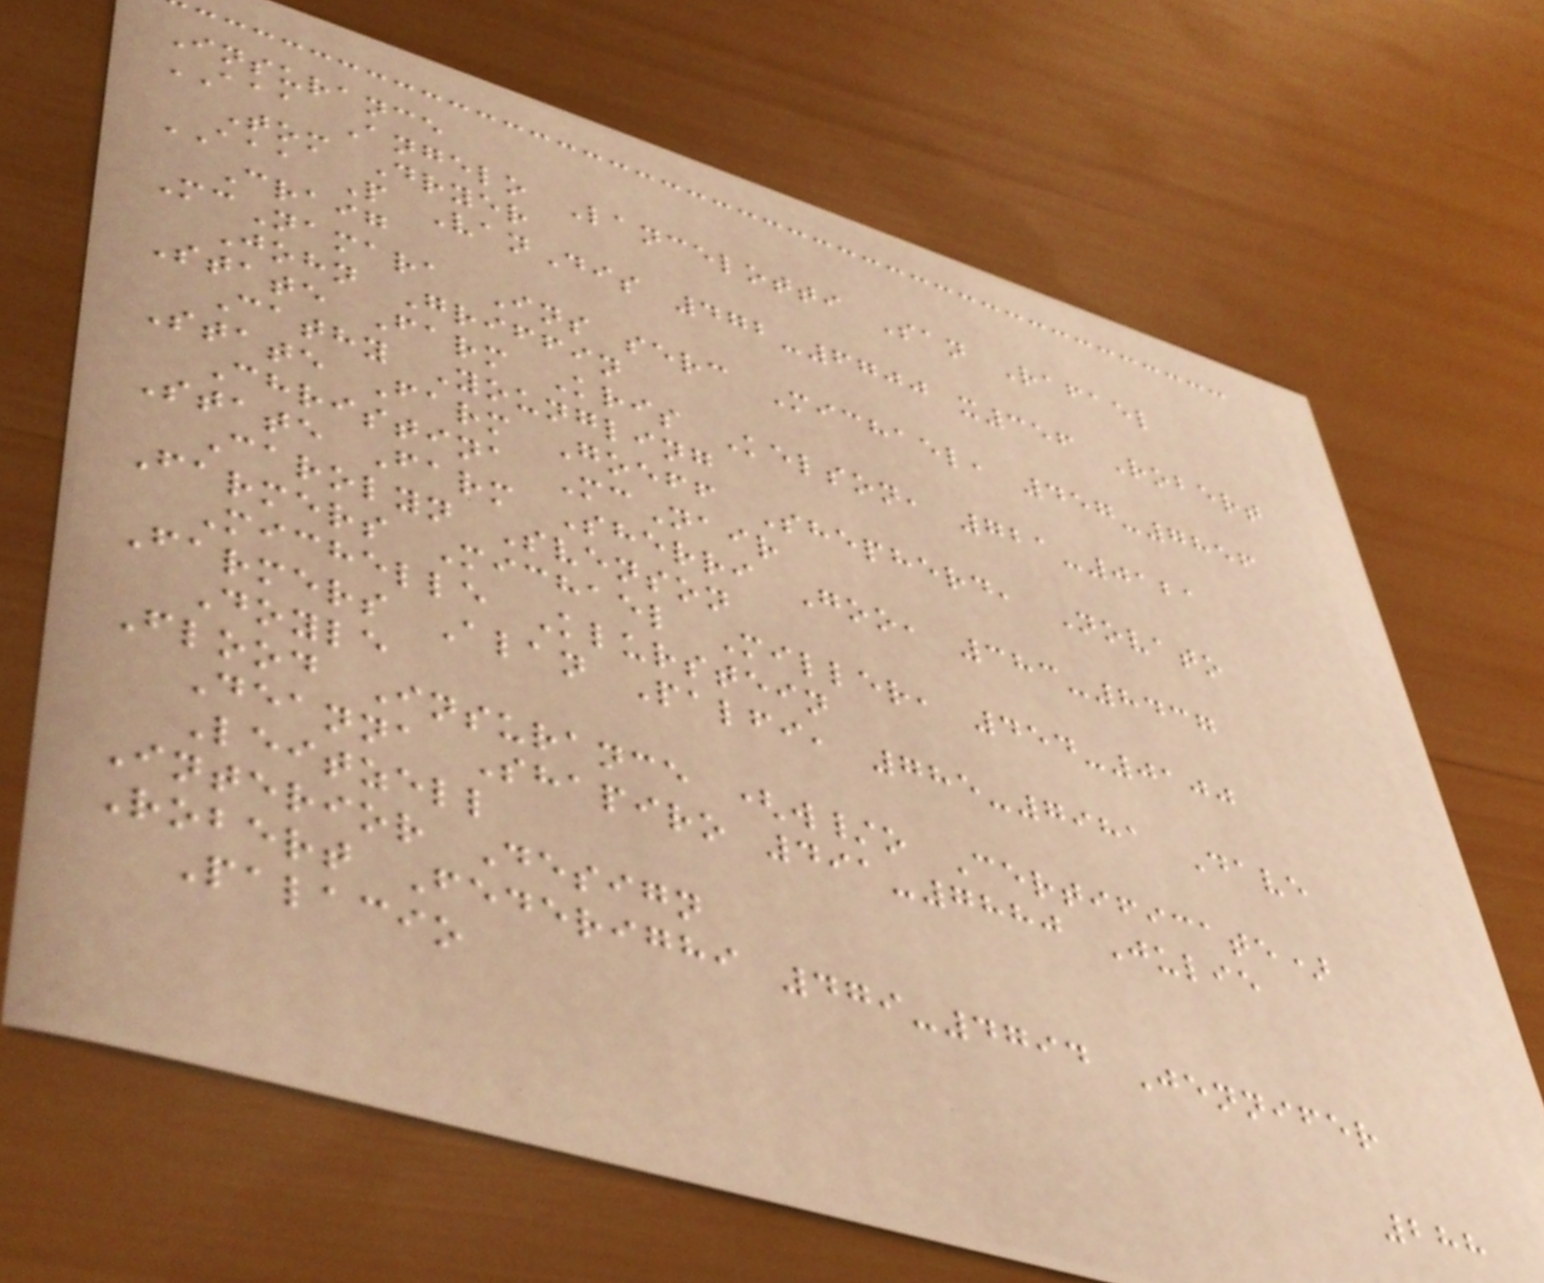Insurance
AAA Angelo Lancelotti San Rafael
Tom Dryer
AAA P VanDis 472-6700 x356 Robert
Craig
McNamara Ins serc Michael, 457-7856
John Griffin
State Farm Kris Kelson, 721-0121
Cathy Youngling
State Farm Goeff Shepherd, Novato
Christina McNair
State Farm Sherri Goo, 383-8437
Carolyn Svenson
Farmers Michael Miller, 454-0100
Michelle Klurstein
Farmers Alan Palfi, 785-7981 Dave
Doyle
Flood Insurance (w/o Certificate)
Deanna Shapiro 491-7880 Julie
Leitzell
Interior Design
Robert Federighi 479-4794 Jennifer
Palacio
288
